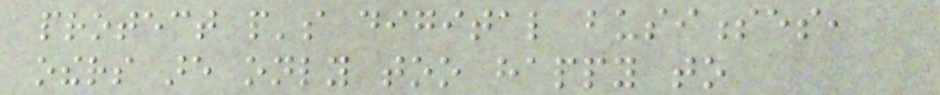protect people's digital businesses,
others are only too happy to
